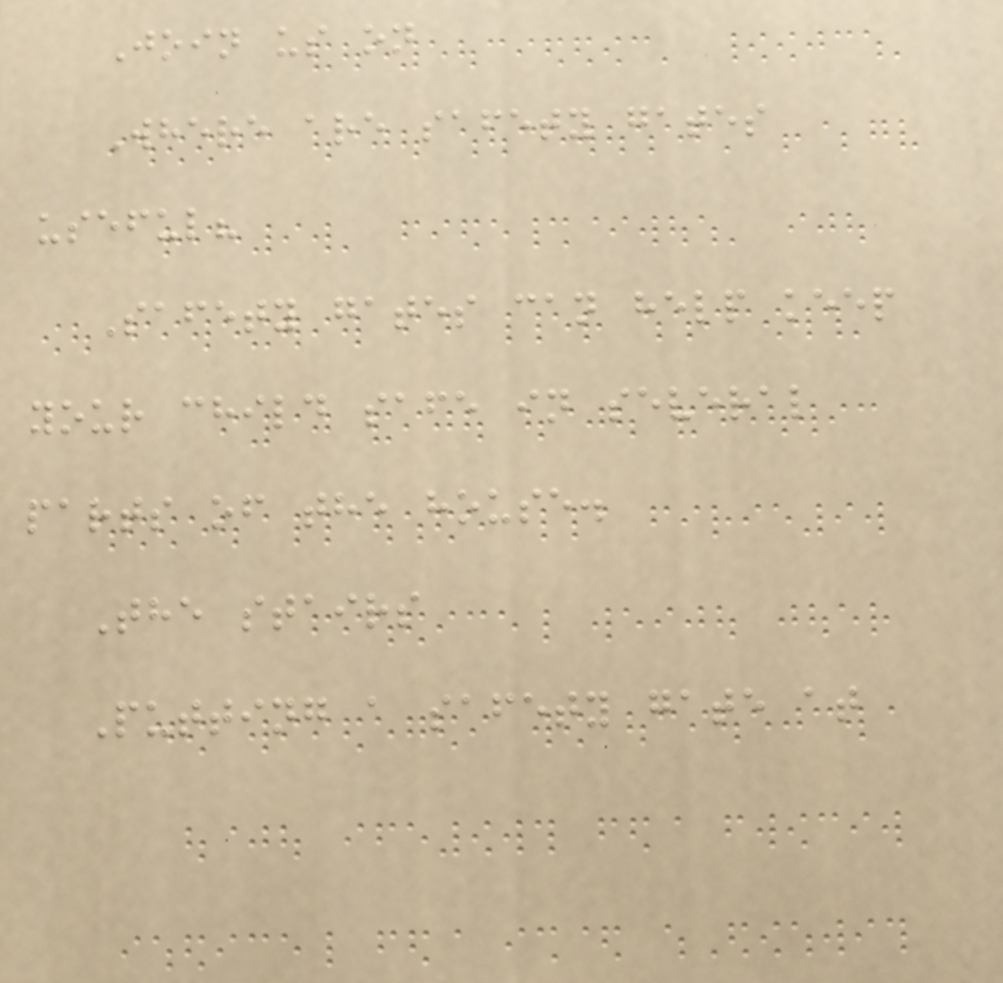Join us on
Where are safety gates
useful?
Safety gates can help keep
your child safe in several
parts of the house.
The stairs
Putting a safety gate at
